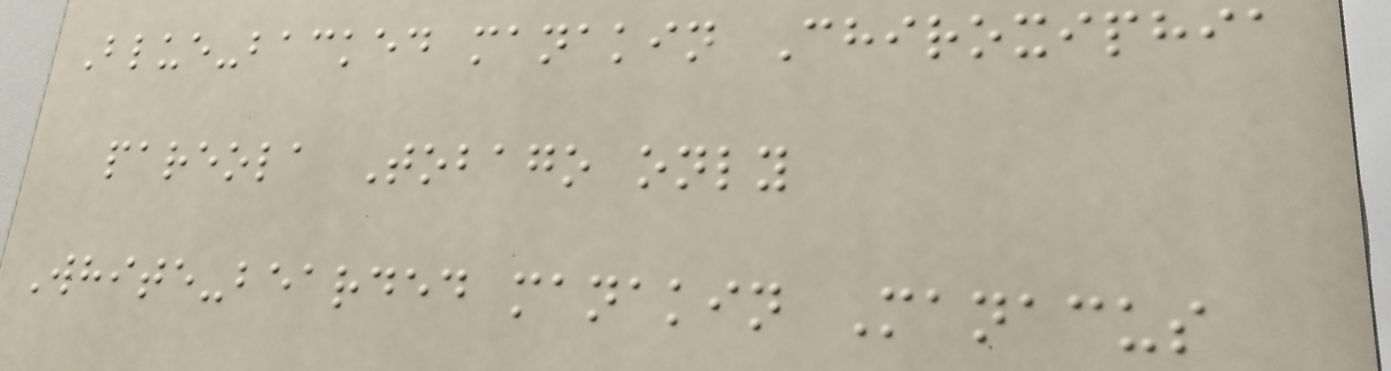Blue-backed manakin Chiroxiphia
pareola Tobago only
White-bearded manakin Manacus
